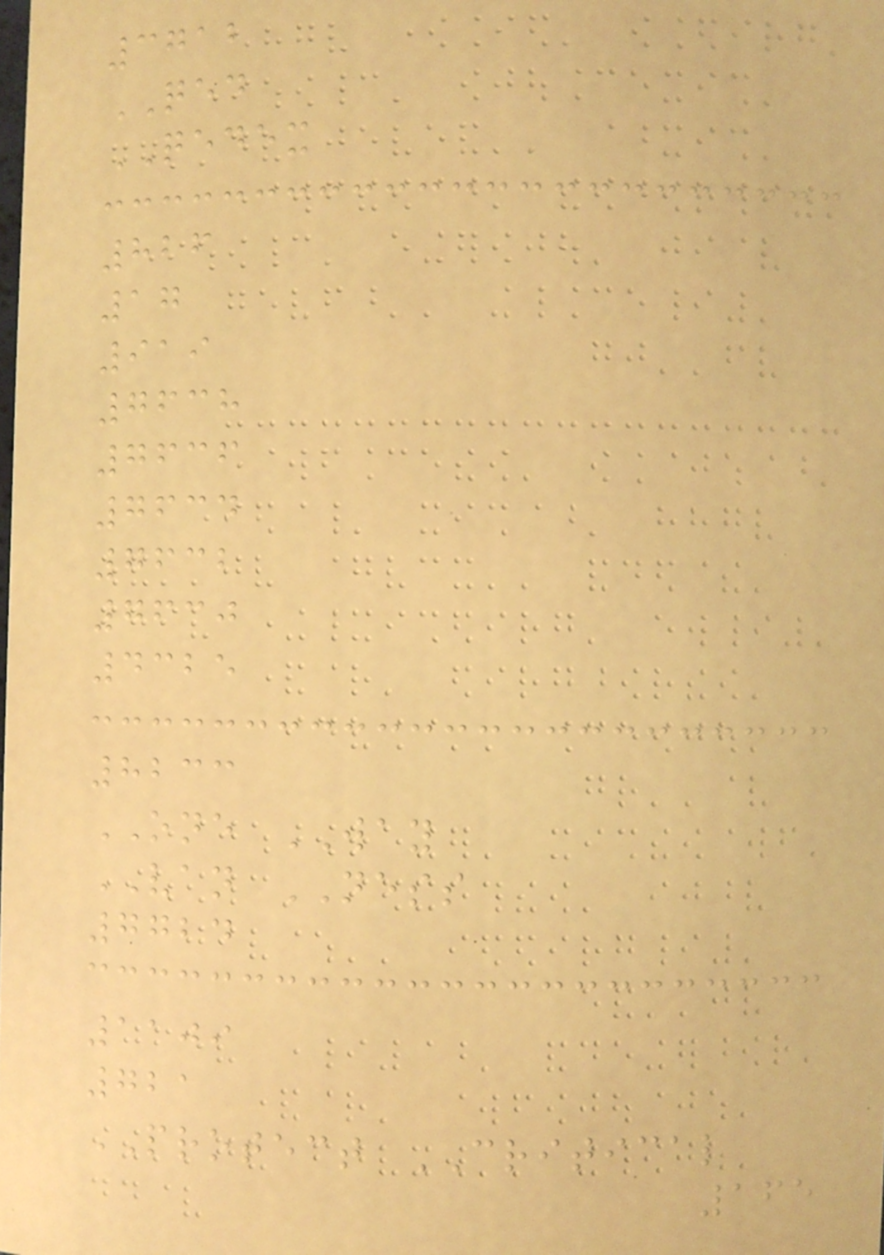3712
QED
QEDEX
826
17
919
7638
7636
7634
7632
7630
4325
8233
ONE WAY
VAN NESS
7724
1109
721
PROTECT CRITICAL
165
